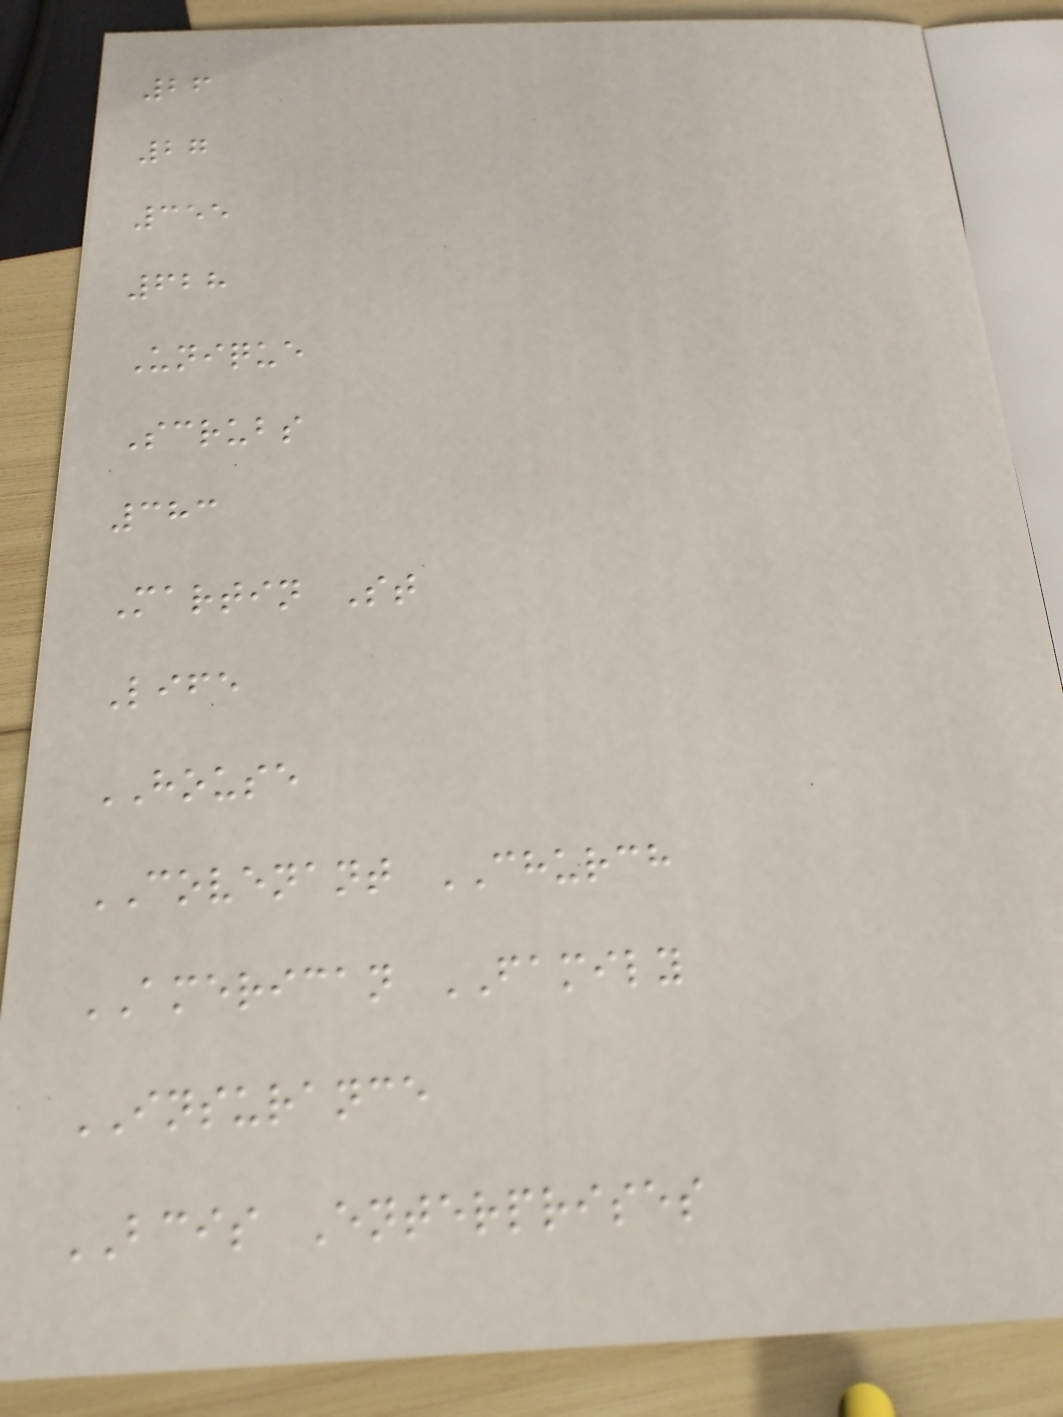26
27
355
628
Unique
Scrubs
383
Martin St
Life
HOUSE
COVENANT CHURCH
AMERICAN FAMILY
INSURANCE
BCIS Enterprises
